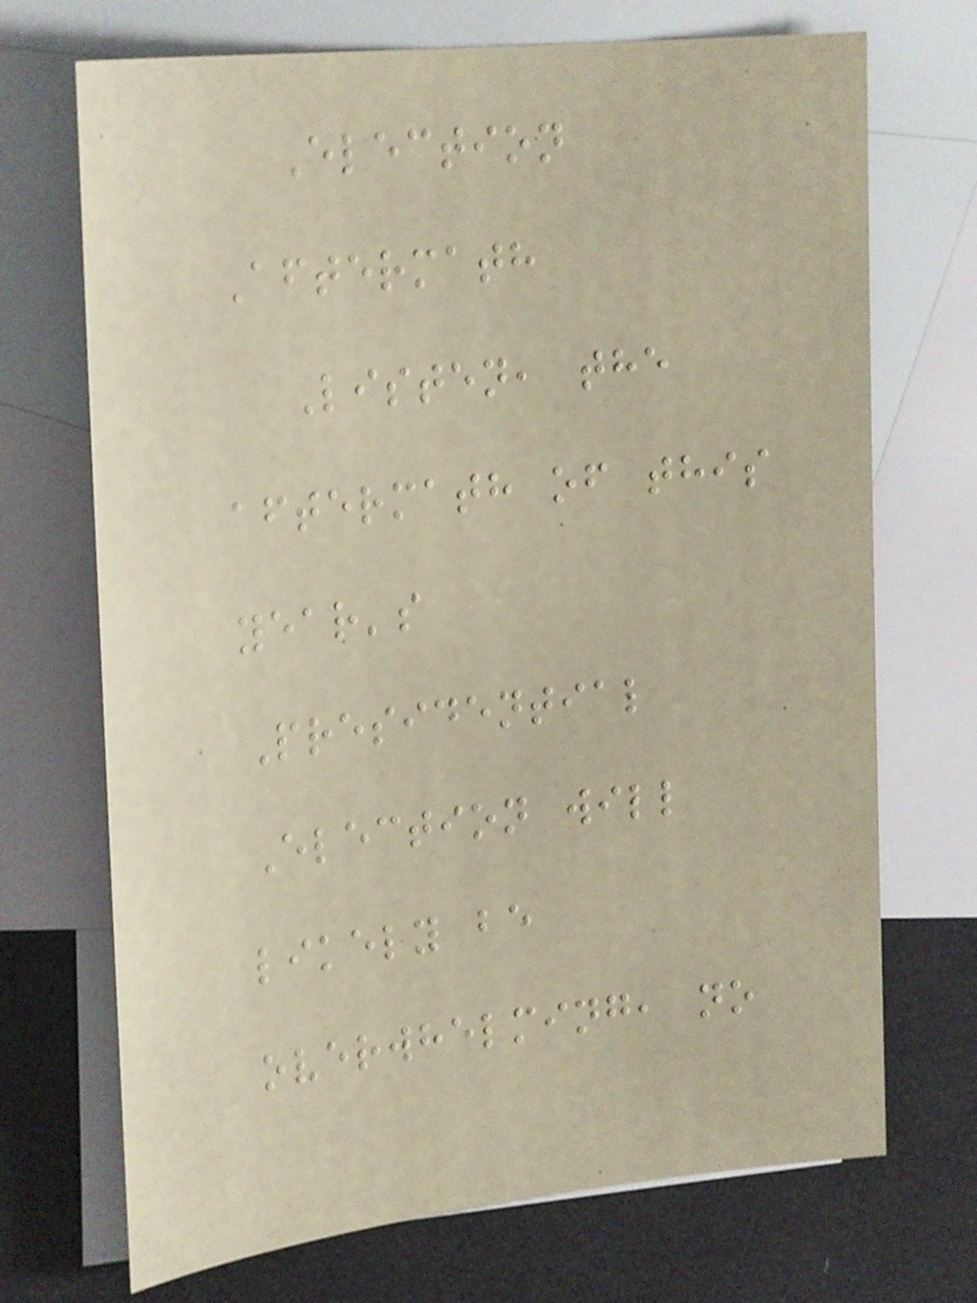Election
Aftermath
Listen, the
aftermath of this
year's
Presidential
Election will
likely be
overwhelming, no
